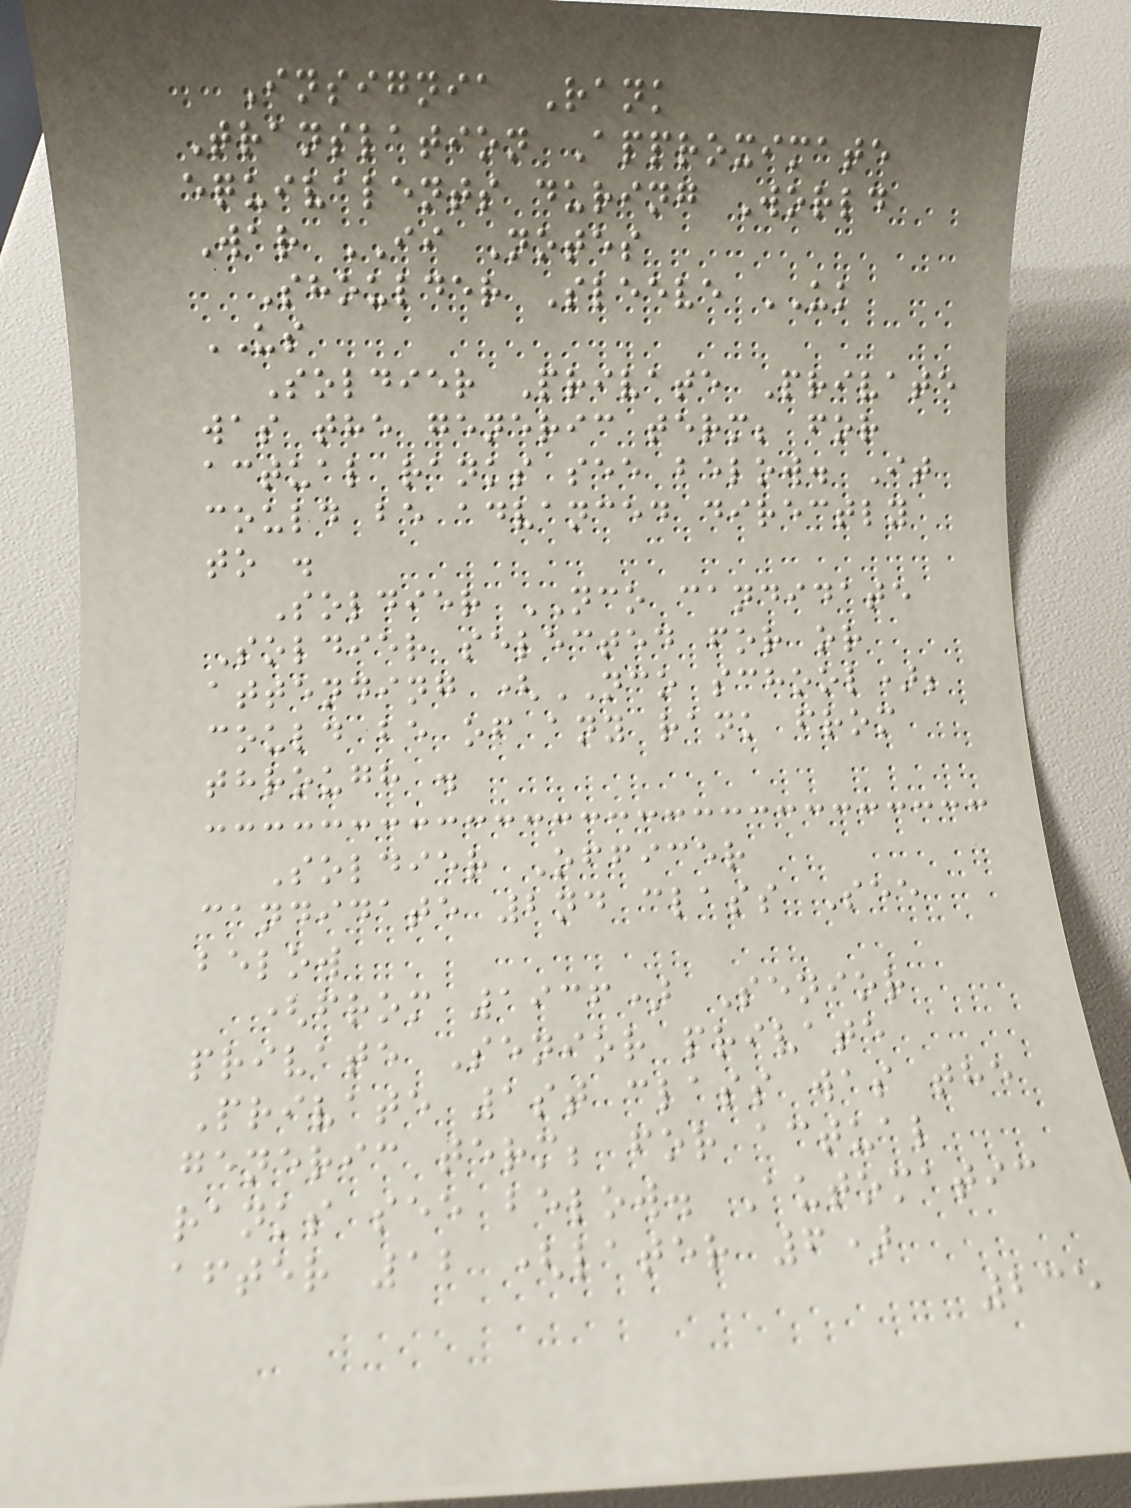Insignia Rank
Translation Approximate
equivalents during World
War II Notes
Shoulder Sleeve UK
US
Soldier Private Private
was the generic term; for
actual ranks see below. It
could be advanced directly
to .
Soldier NCO candidate
Soldier selected for or
attending (NCO school);
could be of any rank from
through .
Soldier Officer
candidate 2nd class See
below
(from 1936) Senior
private Senior private
Private 1st class was the
generic term; for actual
ranks see below. Automatic
after 12 (later 6)
235
